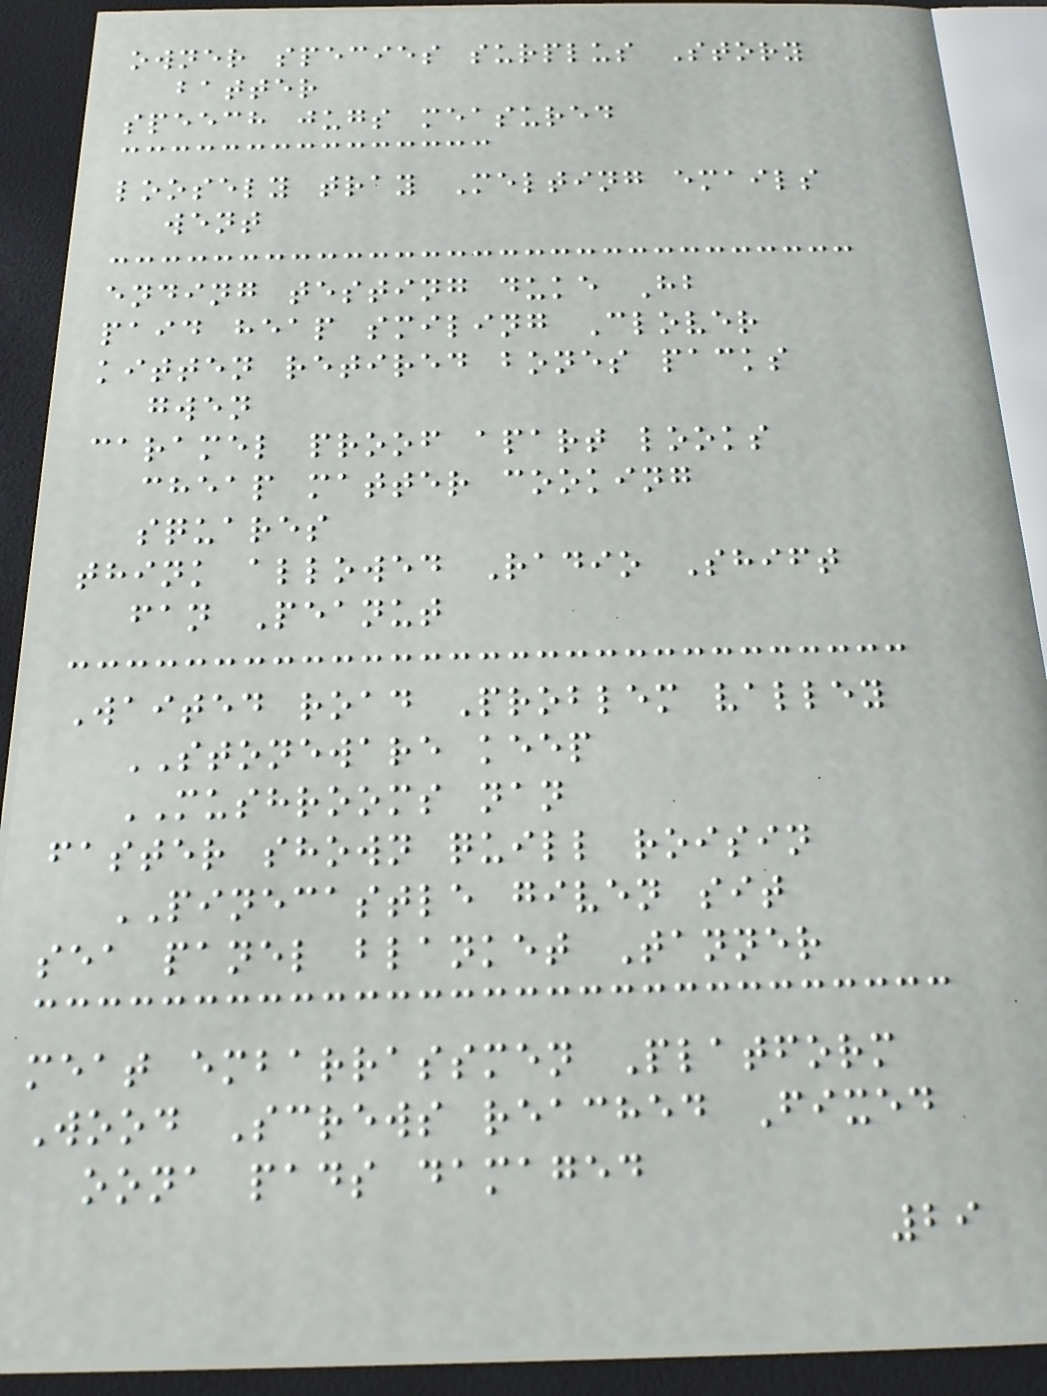owner species surplus Story
batter
speech jugs measured
loosely tray Melting emails
went
ending testing duke Hb
paid heap smiling Clover
kitten retired bones packs
gwen
caramel proof apart looks
cheap matter cooking
squares
think allowed Radio Shift
fan Peanut
Waited road Problem valley
STONEWARE keep
MUSHROOMS nan
faster shown quill roisin
PINECASTLE given sit
sea panel blanket Tanner
meat embarrassmen Platform
Wood Screws reached Fixed
oona pads damaged
29
